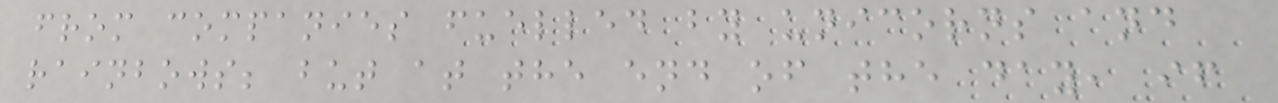from companies fuelled by unicorns and
rainbows; but at the end of the day, if
